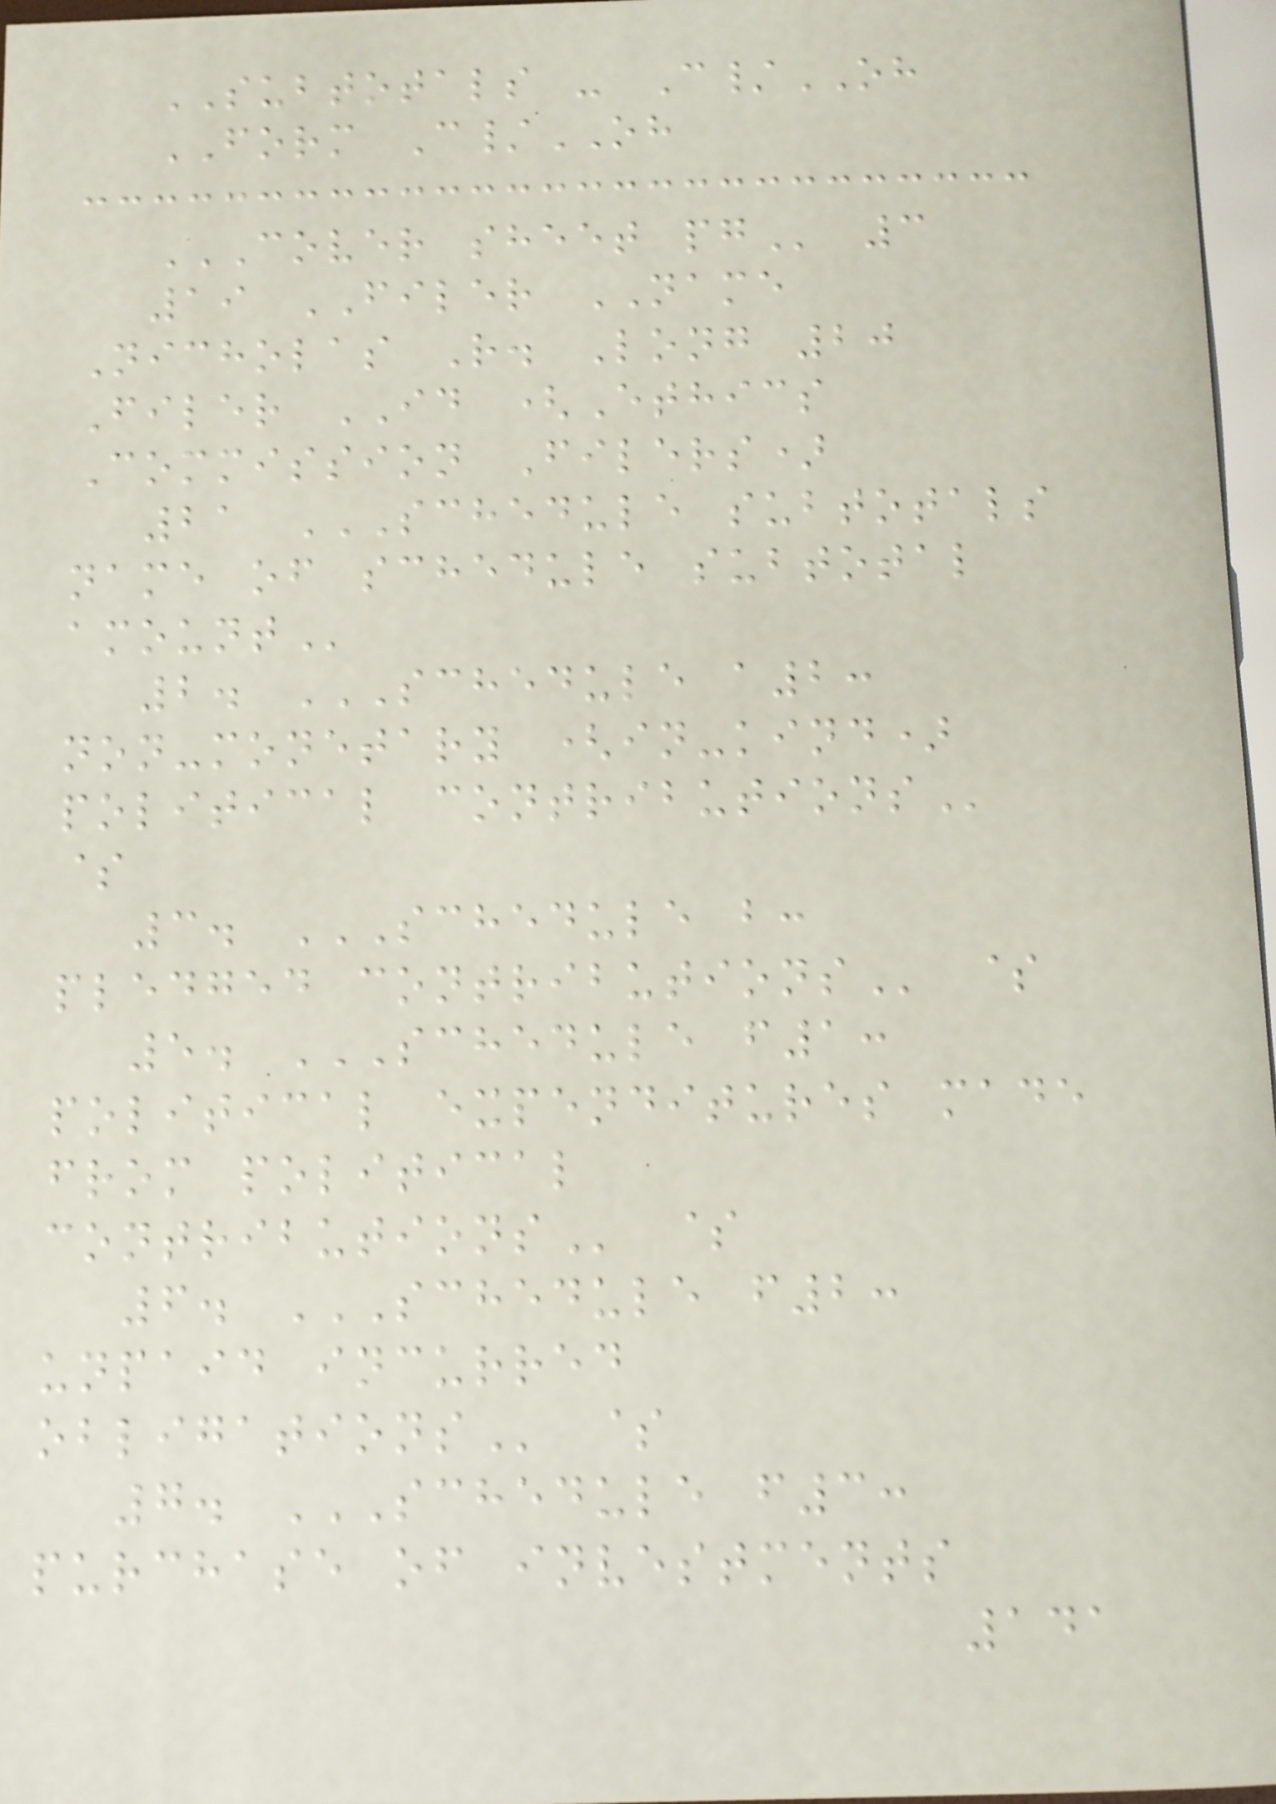SUBTOTALS - C/OH
FORM C/OH
COVER SHEET PG 3
19 FILER NAME
Nicholas R. Long 20
Filer ID (Ethics
Commission Filers)
21 SCHEDULE SUBTOTALS
NAME OF SCHEDULE SUBTOTAL
AMOUNT
2. SCHEDULE A2:
NON-MONETARY (IN-KIND)
POLITICAL CONTRIBUTIONS
$
3. SCHEDULE B:
PLEDGED CONTRIBUTIONS $
5. SCHEDULE F1:
POLITICAL EXPENDITURES MADE
FROM POLITICAL
CONTRIBUTIONS $
6. SCHEDULE F2:
UNPAID INCURRED
OBLIGATIONS $
7. SCHEDULE F3:
PURCHASE OF INVESTMENTS
141
